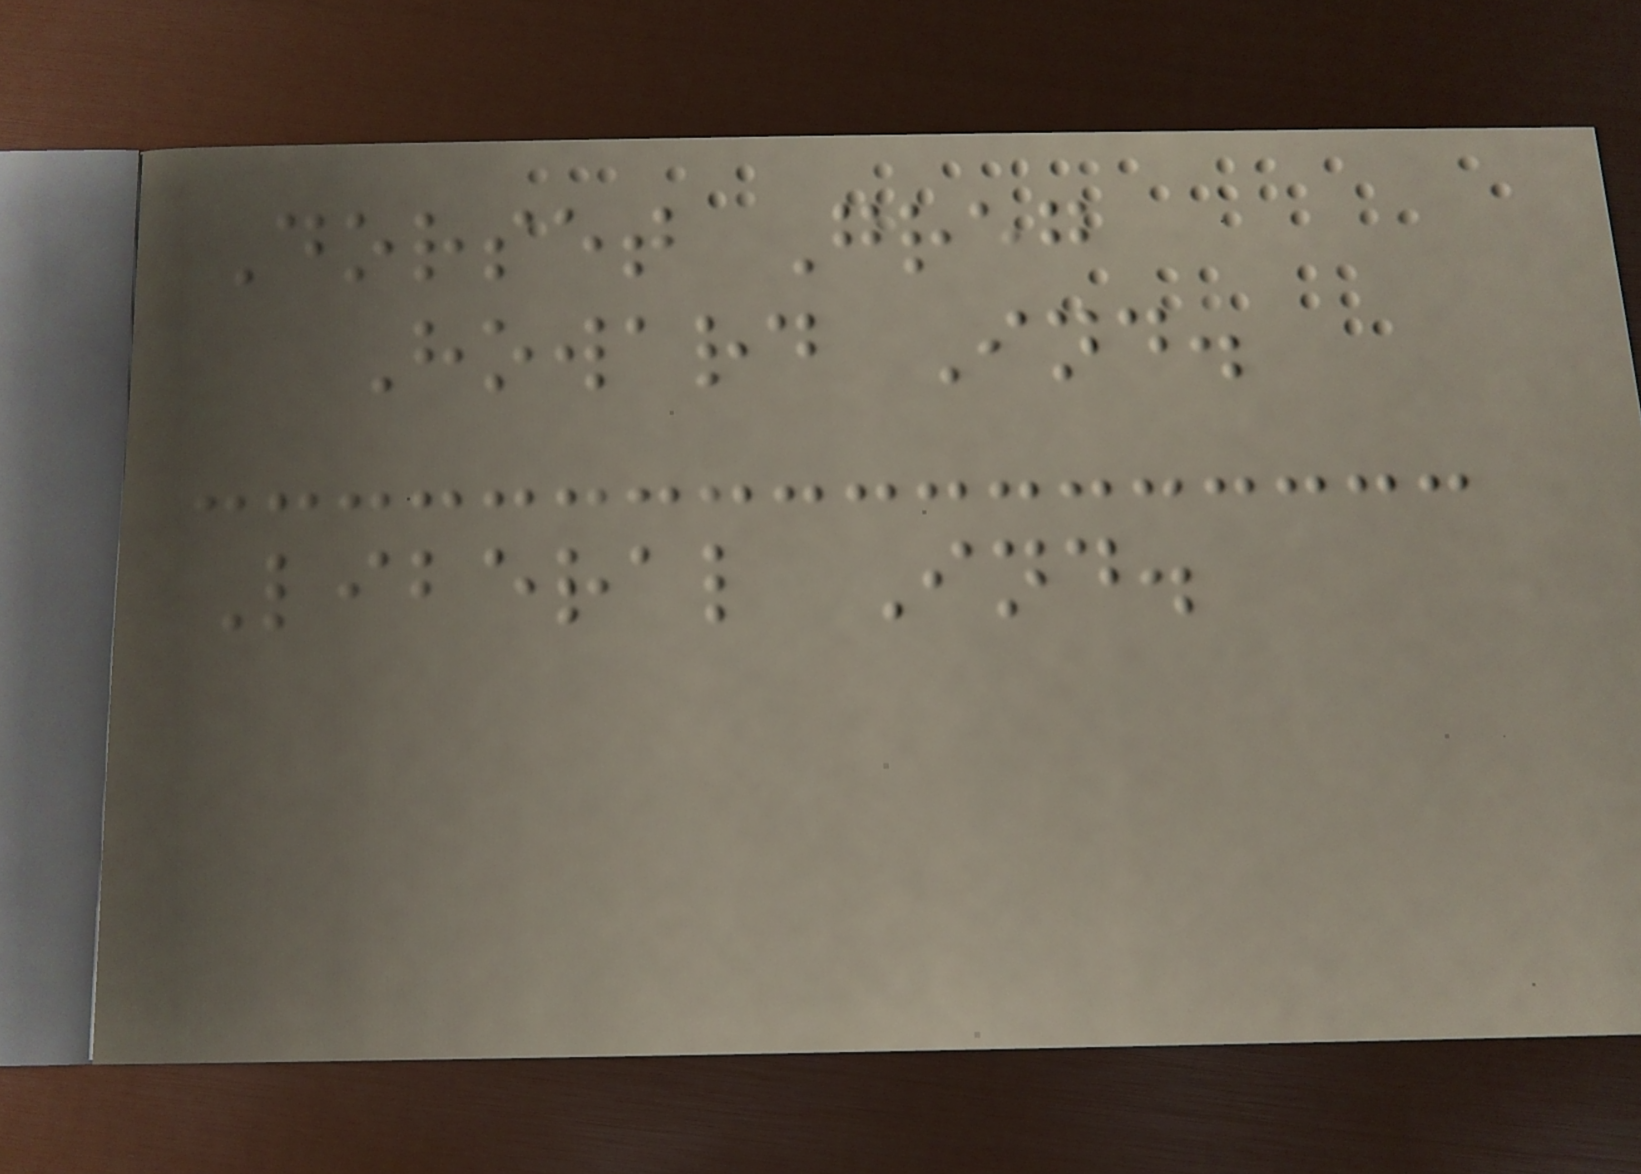Dorset Greg
Howard Ind.
Liberal Ind.
